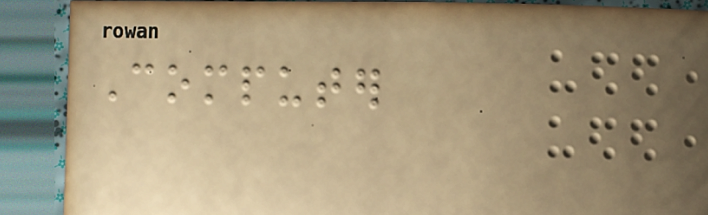Computer
